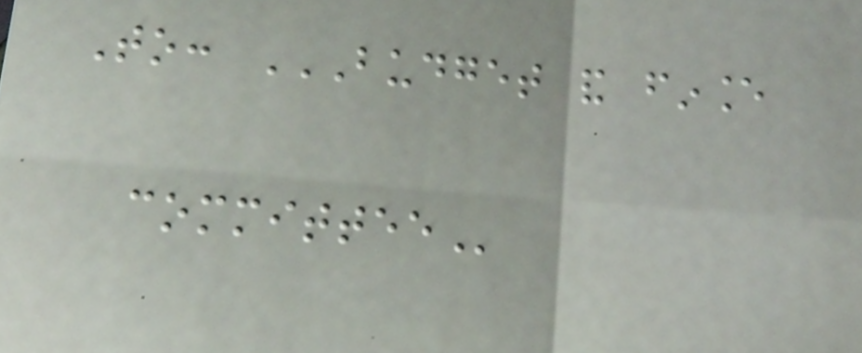To: BUDGET AND FINANCE
COMMITTEE
